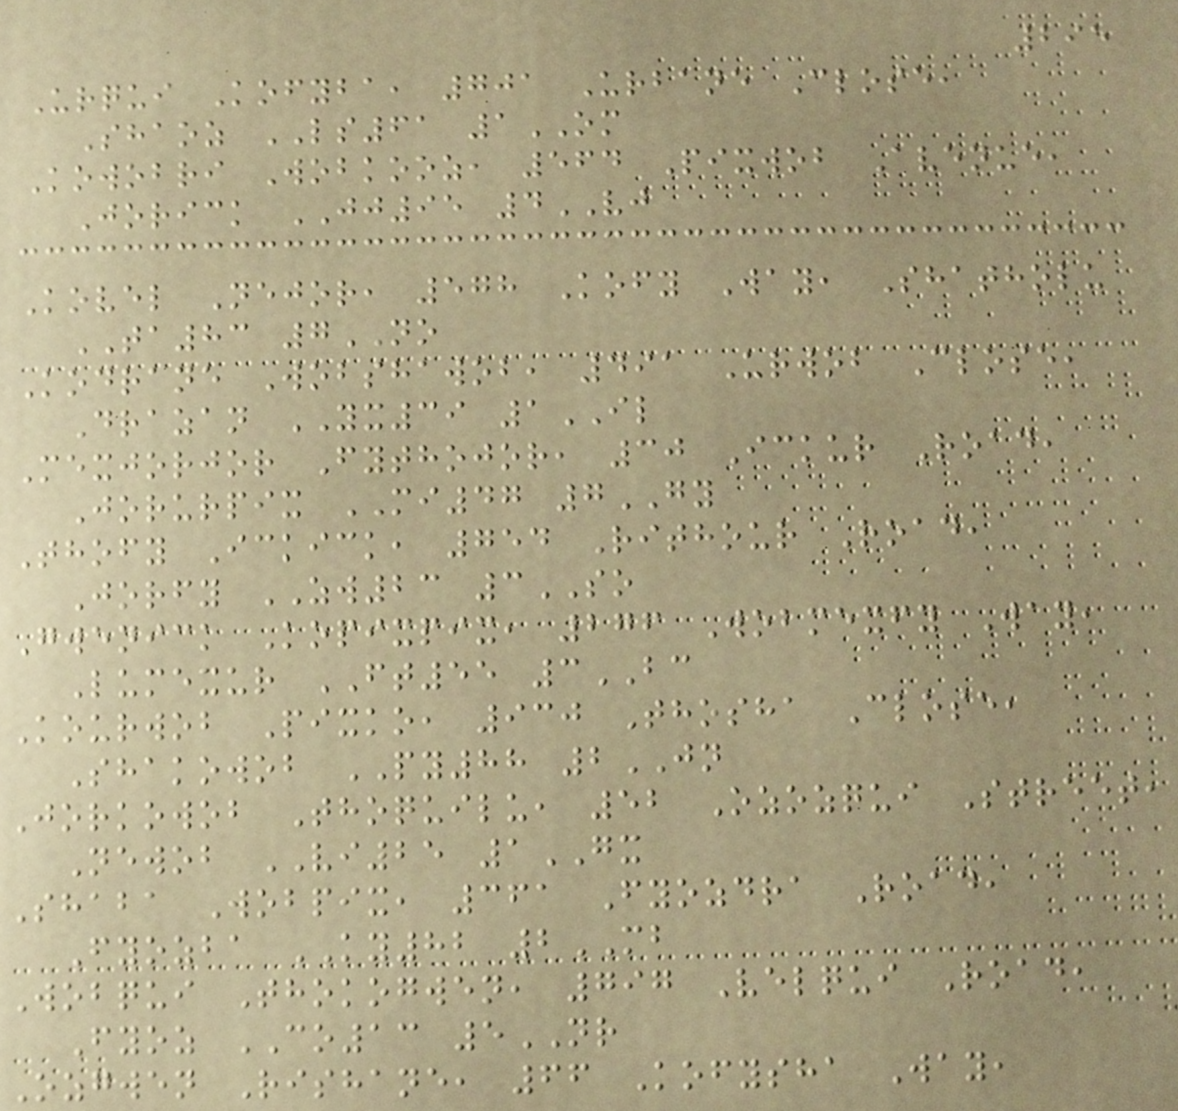295
Urqui Kofyba, 701 Urbane Close,
Shaoz LS61 1OM
Kowobri Wobkooz, 564 Pixwob Avenue,
Jorick JJ95 4VJ
Kovel Nejor, 578 Kofy Way, Shatholu
TA83 7NO
Kodrane Wobshawob, 491 Urwob Close,
Drazan YX39 1IL
Mexjorjor Fythojor, 30 Ickur Road,
Jorurpix MI47 7GY
Thofy Ickick, 754 Rithour Road,
Jorfy ZW23 3SO
Gwenick Kopixpix, 276 Wobmexfy Way,
Lumexur FT55 3BC
Kourwob Pixko, 930 Thosha Close,
Shakowob PY88 2JN
Jorkowob Thoquilu, 52 Ozozqui Street,
Newob VI25 1GX
Shaba Wobpix, 361 Fyozdra Road,
Fyozba KY82 2MB
Wobqui Thokogwen, 797 Velqui Road,
Fyoz CO13 5NR
Ozgwen Rishane, 66 Kofysha Way,
